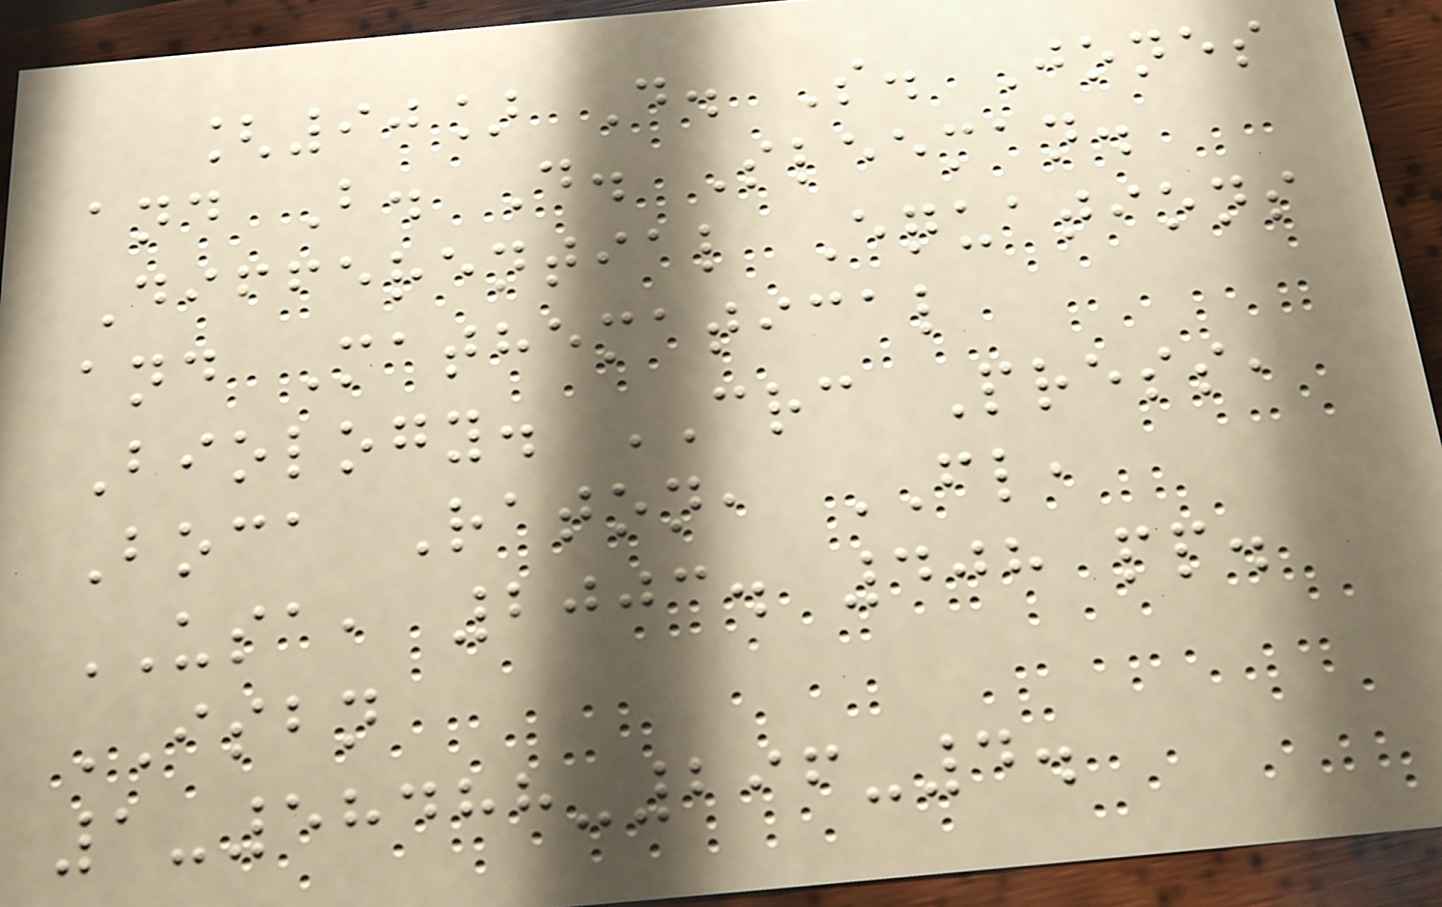[90] D. S. Jones
and B. D. Sleeman.
Differential Equations
and Mathematical
Biology. CRC Press,
Boca Raton, FL,
USA, 2003. 408 pp.
ISBN
1-58488-296-4.
